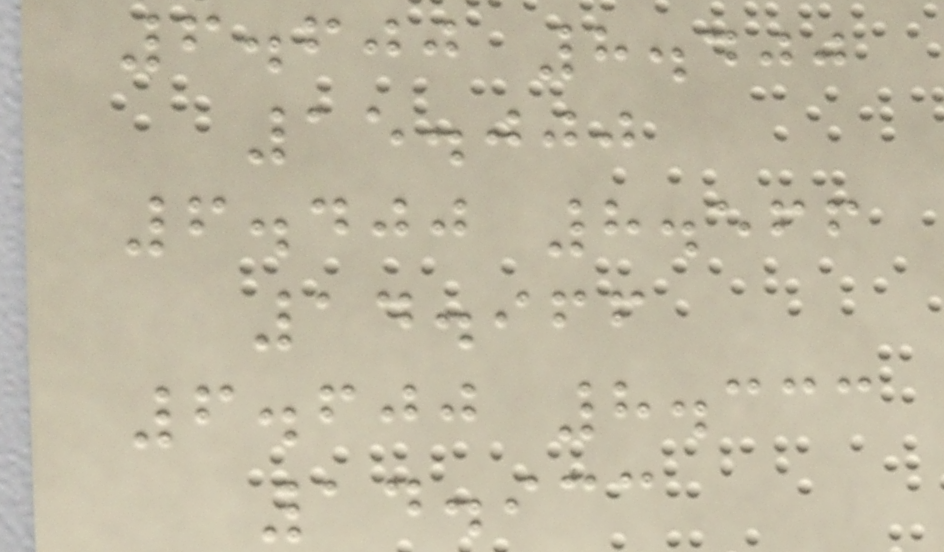6.600 8.400
15.000
6.400 8.566
14.966
6.600 8.333
14.933
